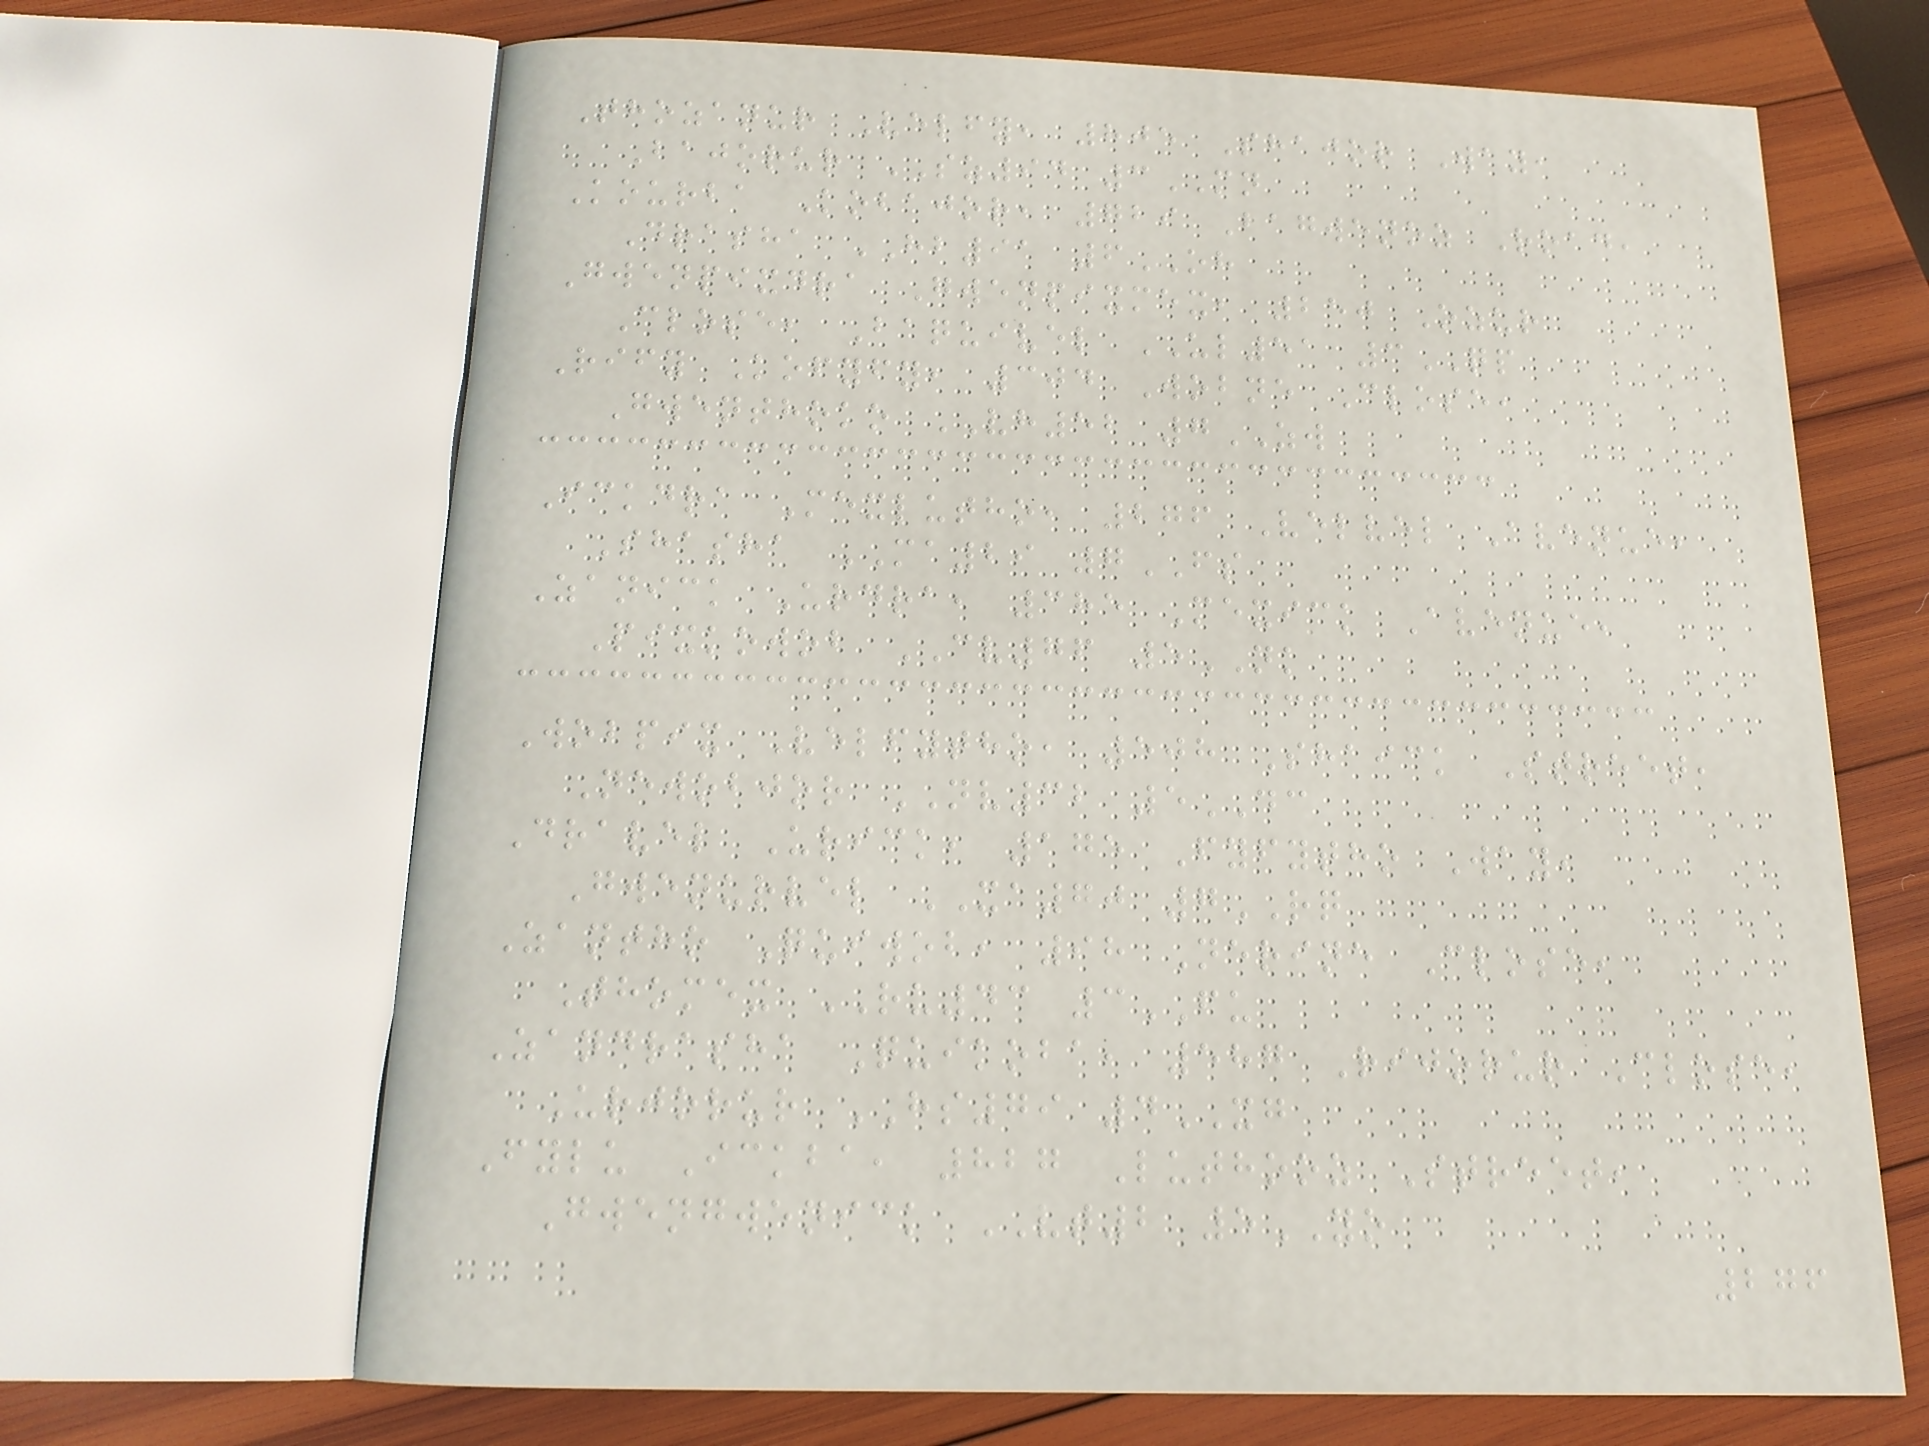Thozanur Velfy, 805 Shajor Way,
Bajorur SZ94 3MN
Kourba Kobajor, 729 Bagwenoz Road,
Drasha HB91 6OH
Gwenpixdra Gwenpixmex, 250 Ozur
Close, Baquivel UL51 3QP
Rify Kofyfy, 304 Wobne Close,
Gwenthoko VH52 7ZW
Ickdra Mexlutho, 276 Velvel Avenue,
Shasha MA29 7FS
Zanick Urdra, 385 Mexick Avenue,
Pixkowob CV76 5NK
Wobpix Velfytho, 508 Shaick Street,
Newobjor NV32 5DC
Dravel Urick, 175 Fyfytho Way,
Gwenurvel XA70 7RQ
Zantho Quiwob, 98 Nerine Close,
Thomex RU43 3FU
Zandrasha Quikoba, 587 Rijorur Close,
Urjorur HS79 4XG
Fylu Ickba, 827 Luthooz Street,
Gwengwenick VT2 5YO
276
